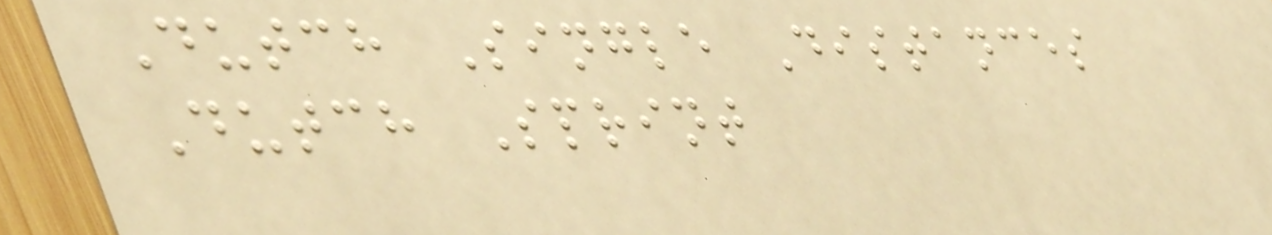Dutch Single Distances
Dutch Sprint
